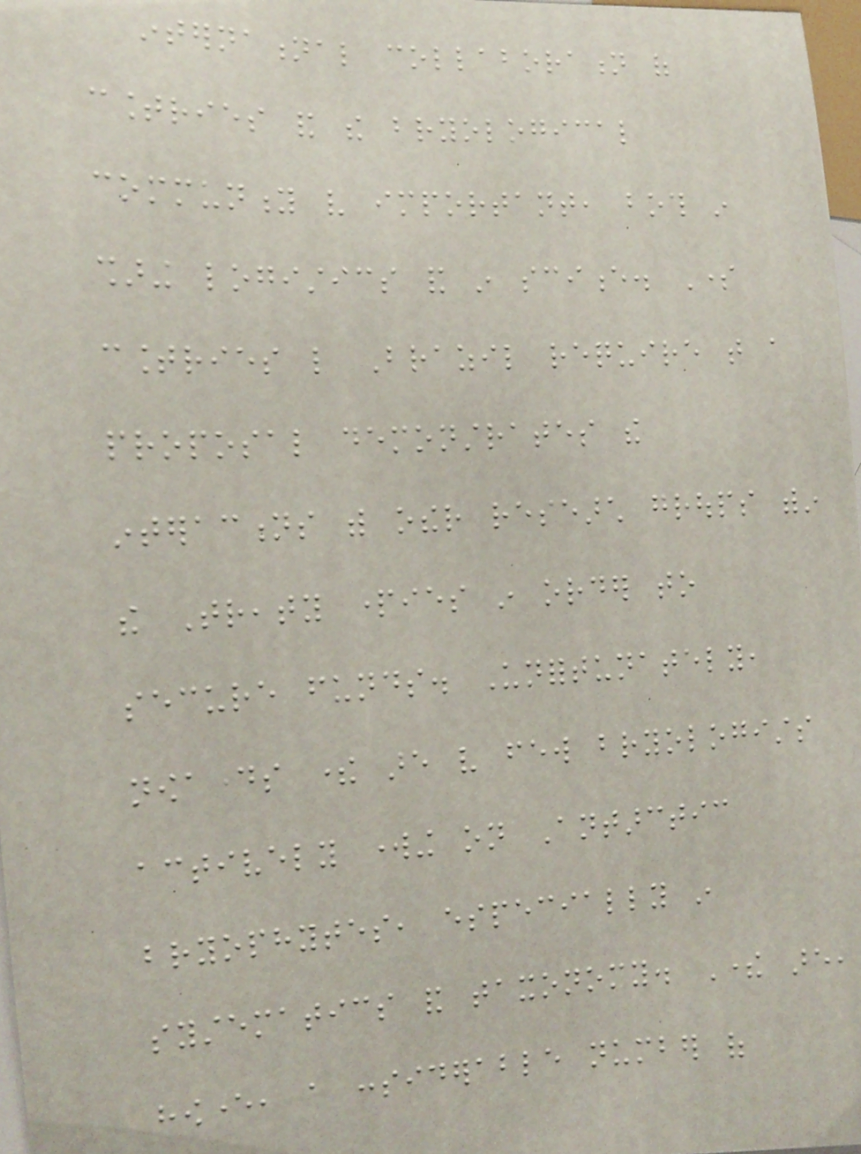international collaboration of
countries and the bryological
community very important, both in
sharing logistics and in science. Some
countries like Brazil require that a
proposal demonstrates the
interactions with other research groups within
the Treaty parties in order to
secure funds. Unfortunately,
nowadays there are very few bryologists
actively working on Antarctic
bryophytes, especially in
systematics and taxonomy. There are,
however, a considerable number of
